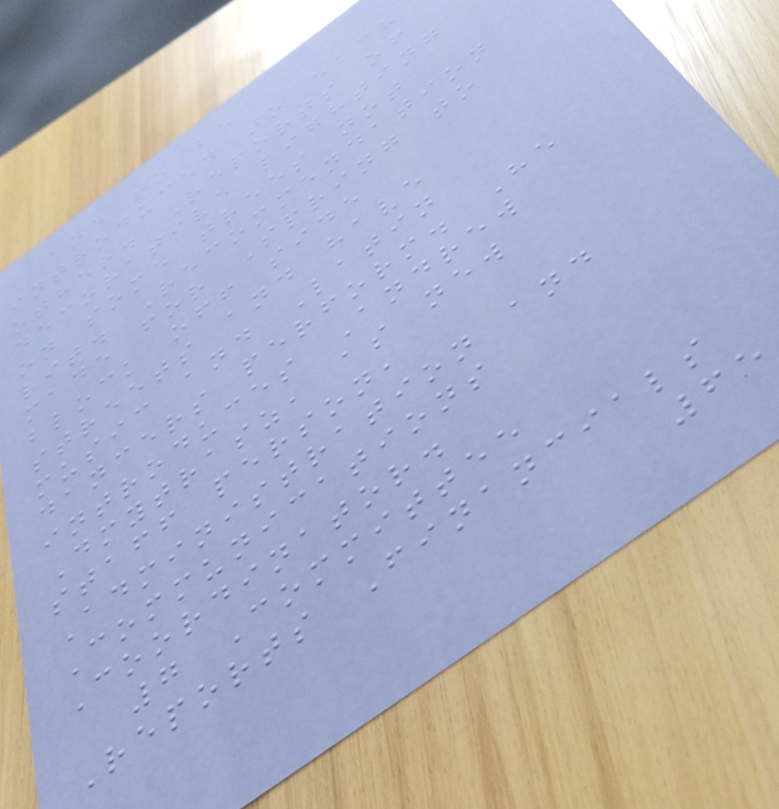and to be
introduced to each
other. Reports of
decorative lighting
on some trees not
lit. Recommendation
made for Spring to
block off side
streets and have
music and Latin
dancers perform. He
introduces Andrew
Dmytrasz, as new
staff person,
Administration and
Communications
Coordinator.
7 Committee
Reports Financials
65
